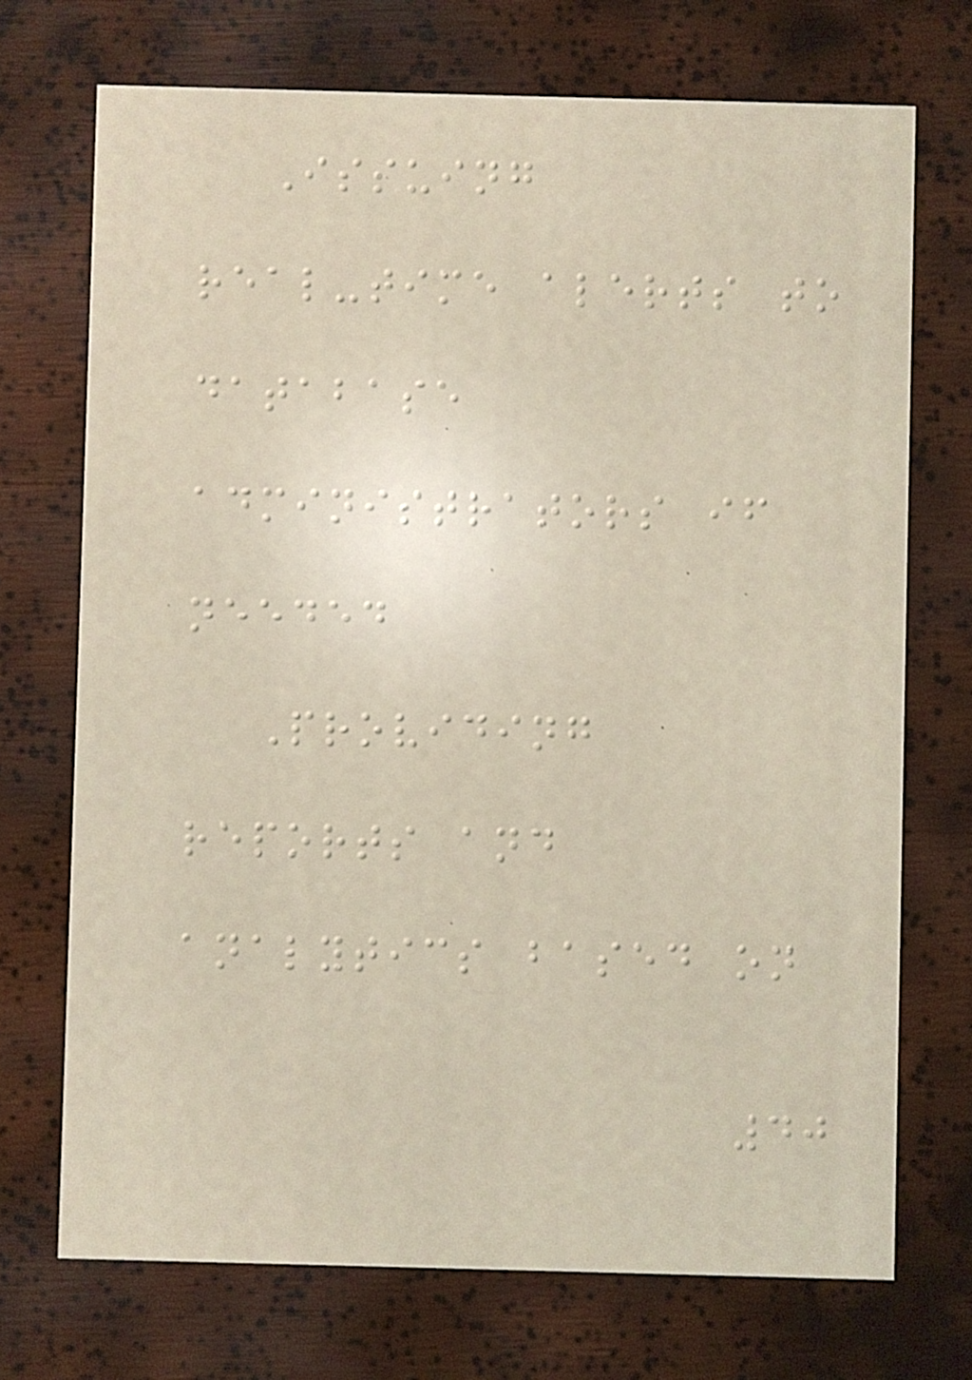Issuing
real-time alerts to
database
administrators if
needed
Providing
reports and
analytics based on
40
